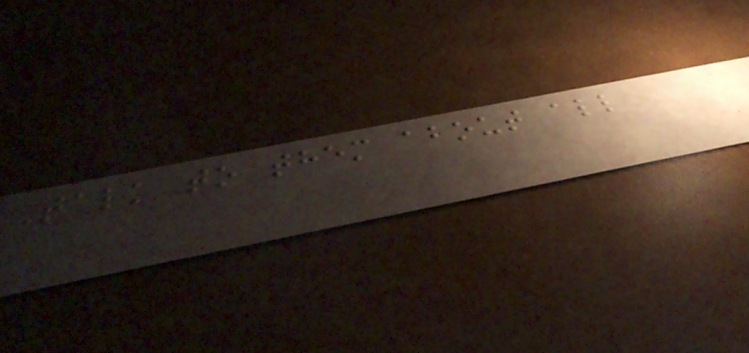Talk to them about all
